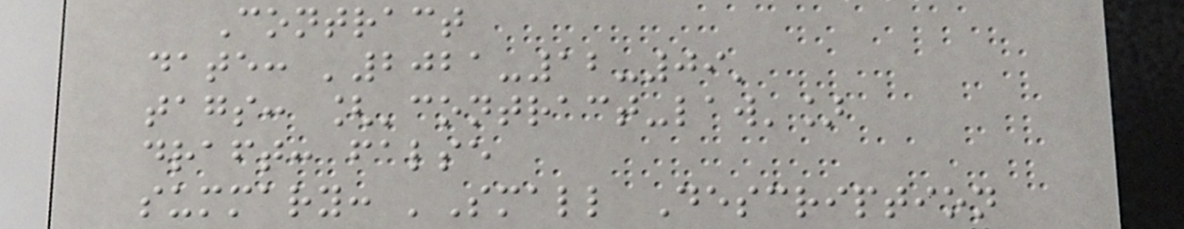Contract
date: '2021-12-09'
tags: ['contract-law']
draft: false
summary: 'Small Description
